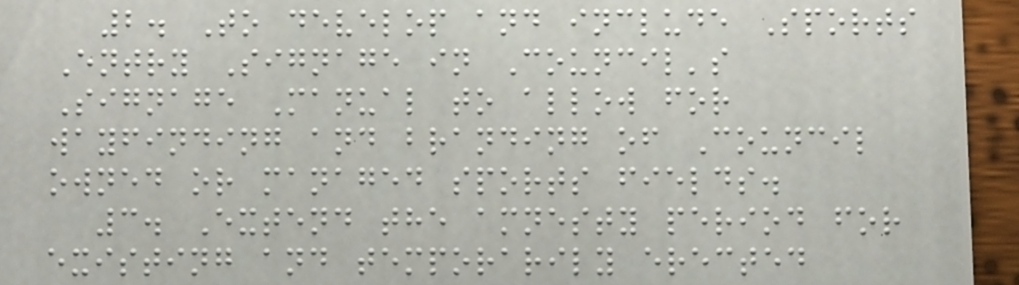2. To develop and include Sports
Entry Signage in Council's
Signage Manual to allow for
wayfinding and branding of Council
owned or managed sports fields.
3. Extend the amnesty period for
existing and temporarily erected
